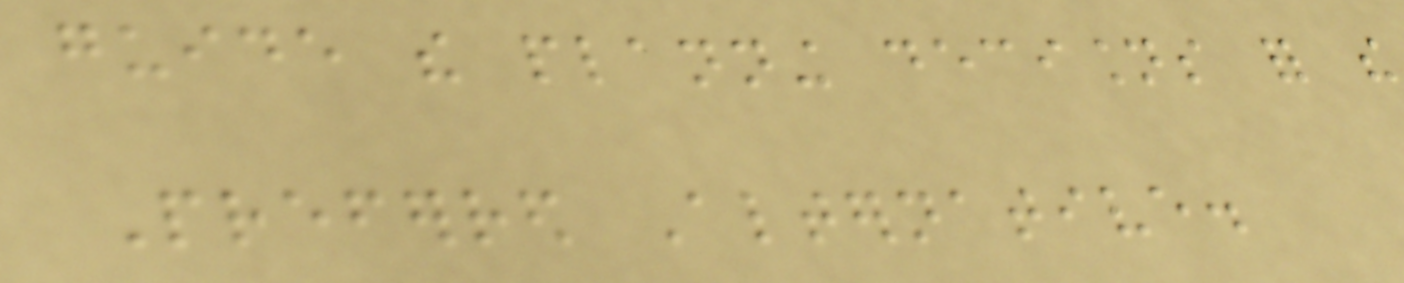guide the planning decisions for the
Preferred Alternative.
